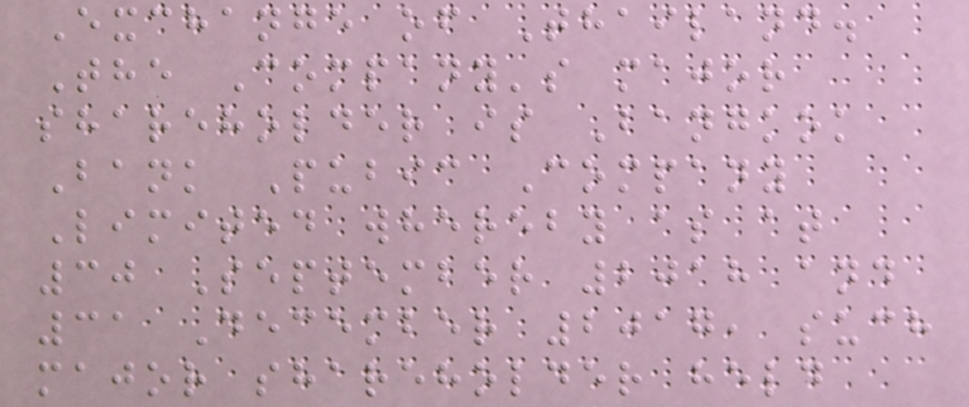Exchange of Thailand.
The Company's major
shareholder is Bangkok
Bank Pubic Company
Limited whereby as at
30 September 2018 and
31 December 2017, such
major shareholder held
